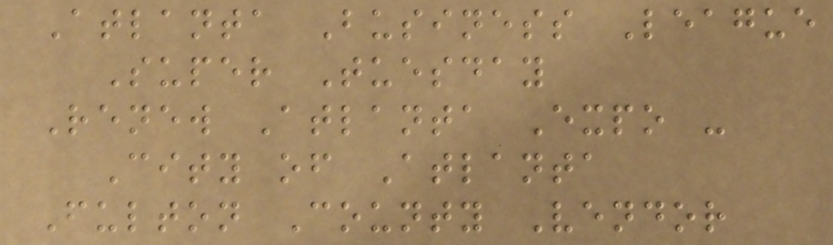Atlanta Business League
Super Tuesday
Renew Atlanta Expo -
City of Atlanta
Fulton County Vendor
